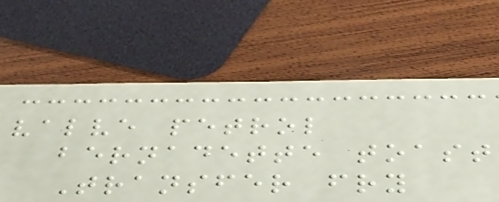valve petrol
bernadette toast
Transfer fry
